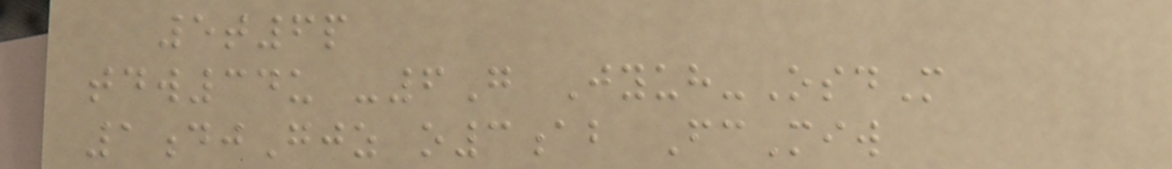5t6p
tdw34u -6G Jyuh-OsdM
1djGjz o3ab FcMiw
